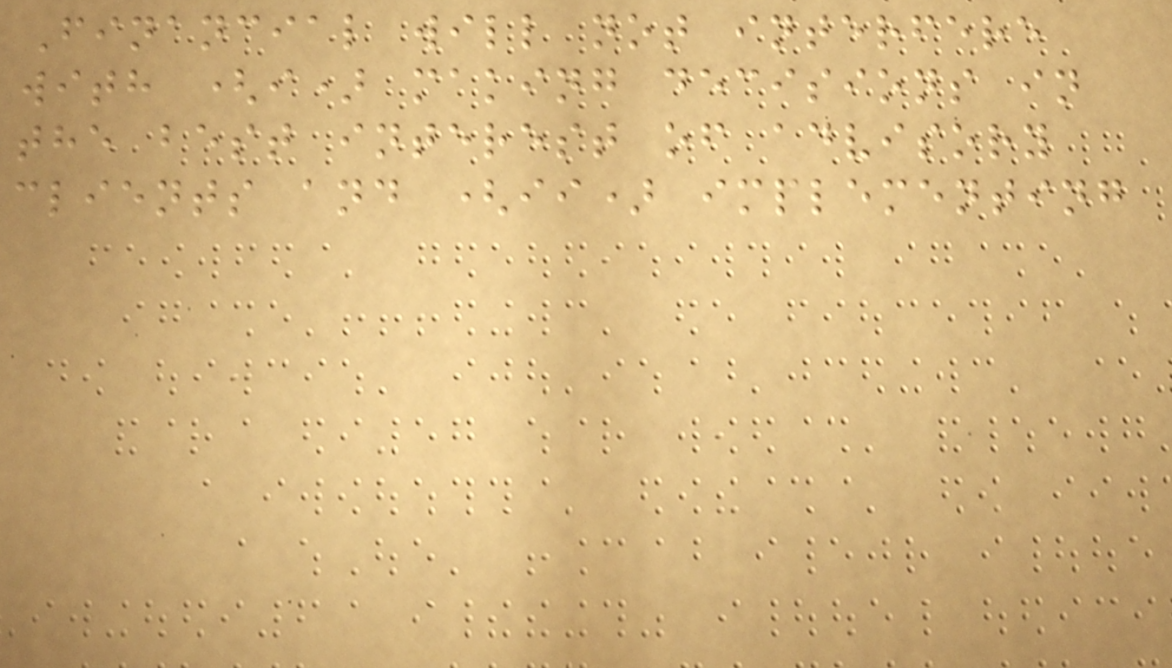Financial will not interfere
with (i) making decisions in
the best interest of advisory
clients and (ii) implementing
